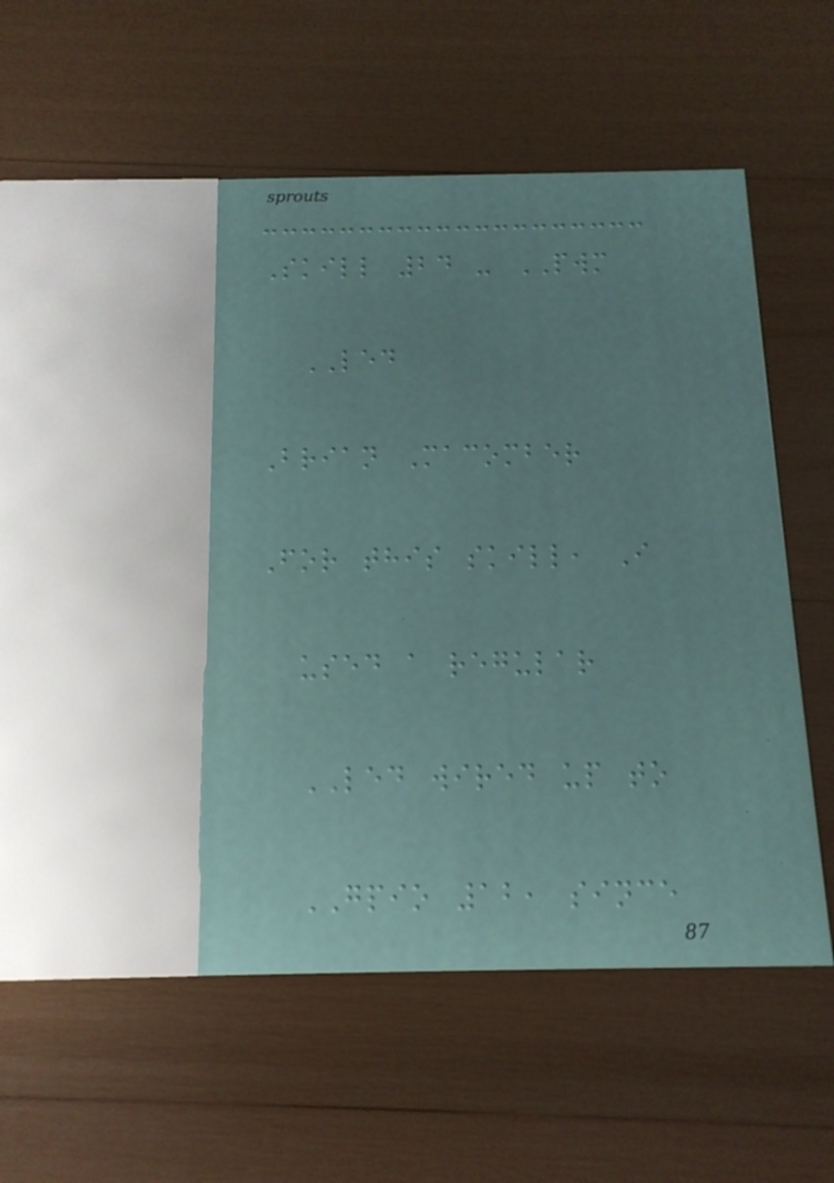Skill 24 - PWM
LED
Brian Macomber
For this skill, I
used a regular
LED wired up to
GPIO 12, since
